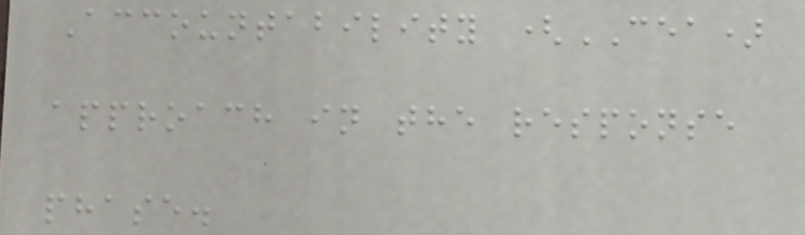Accountability (CEA)
approach in the response
phase.
